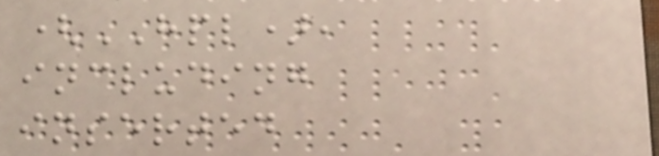(HPL),
including
inserted
